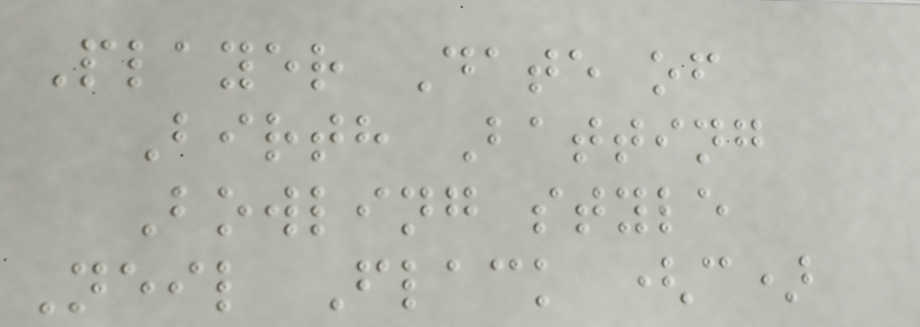Player Date of
Birth Batting
Bowling style
Neil Flack (c)
